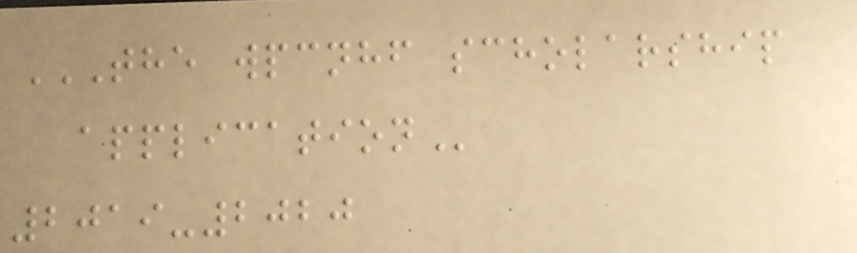THE WPCNHF SCHOLARSHIP
APPLICATION
2019-2020
